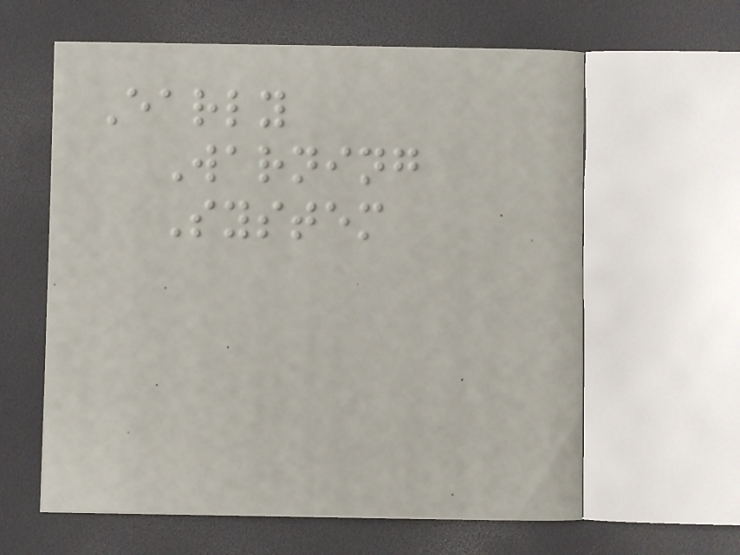Early
Warning
System
